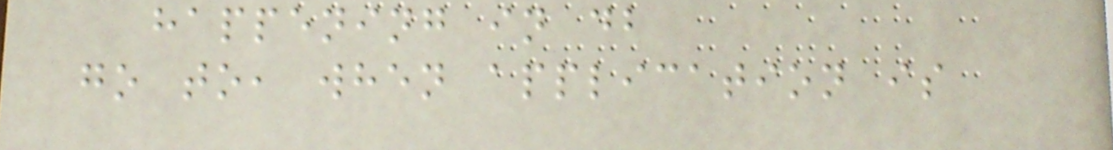happening in db
go to, when application is
